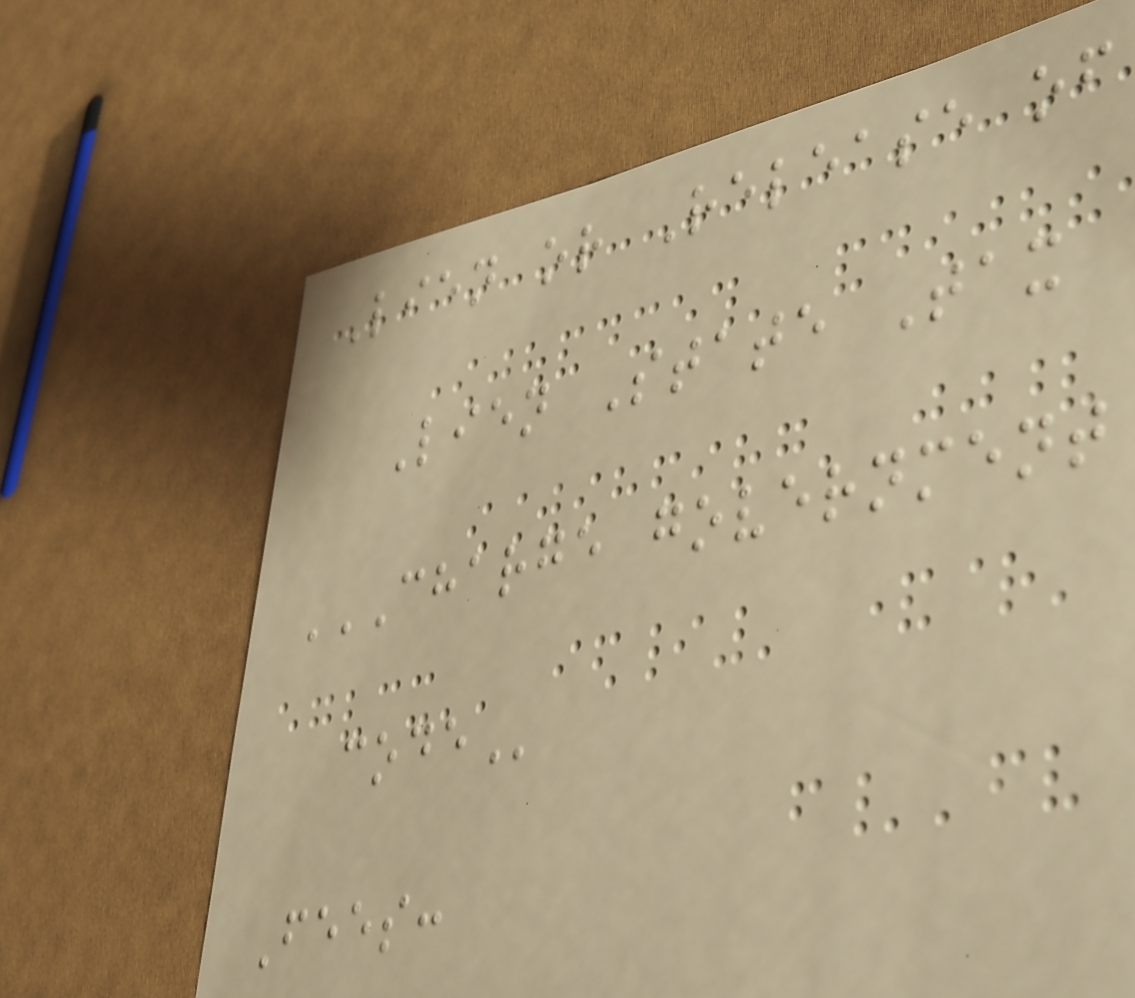Lien or Release of
Lien State Tax
CHARGE GOVERNMENT
CODE
Fees:
